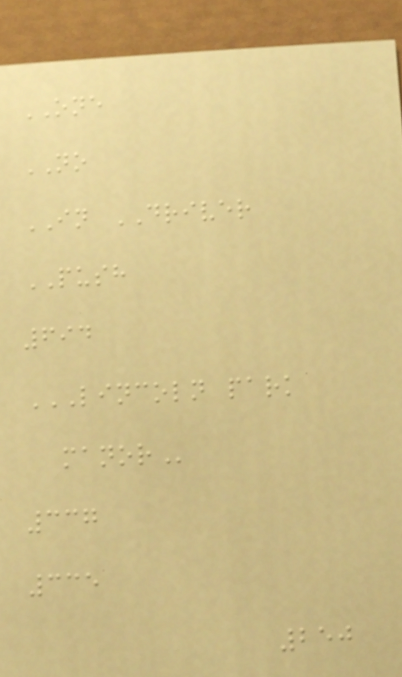ONE
NO
IN DRIVER
PUSH
694
LINCOLN PARK
MANOR
337
335
250
